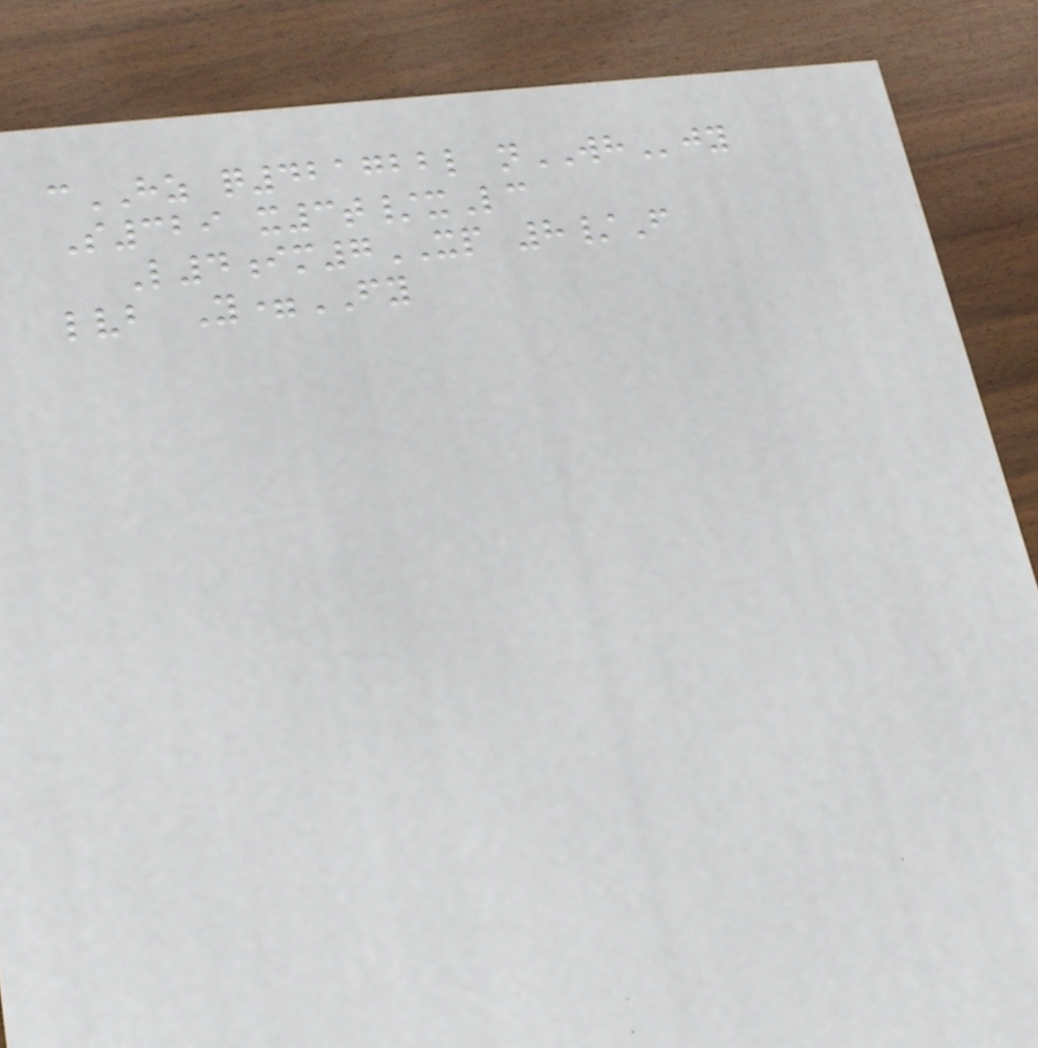cHZ q421722l nWHjy
S329 x3t/xLc
L4im7XP 8/F
lvb Y=FY
